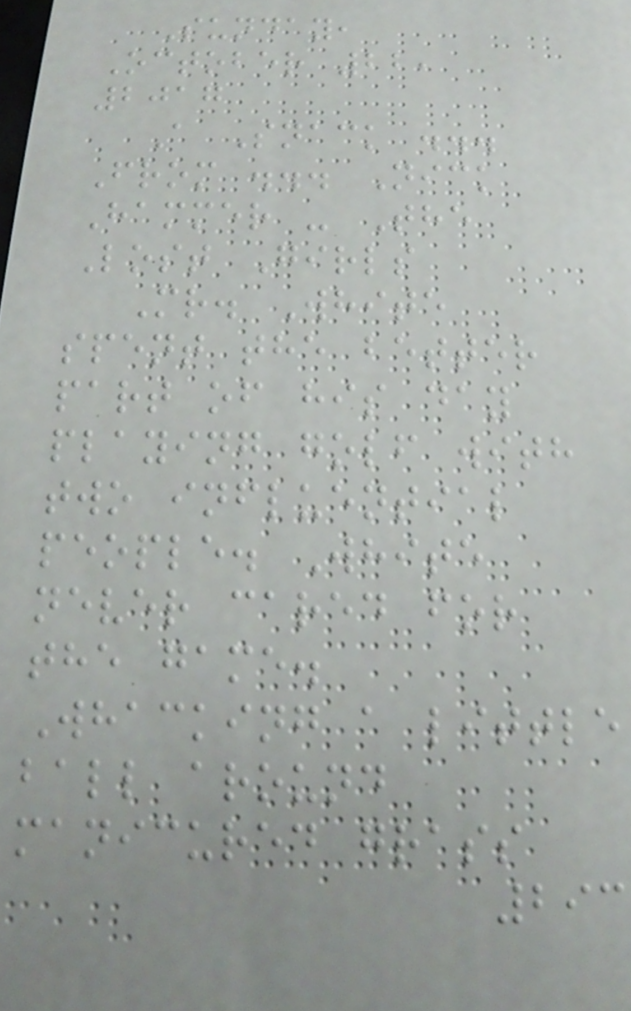Sunday,
October 22,
2017
A Snack ...
From ... Nick
Hammer - The
Lost Girls
Mr. White
spent the better
part of his day
playing golf with
two influential
people. White
never cared for
the game.
Whacking a little
ball around
manicured grass
293
